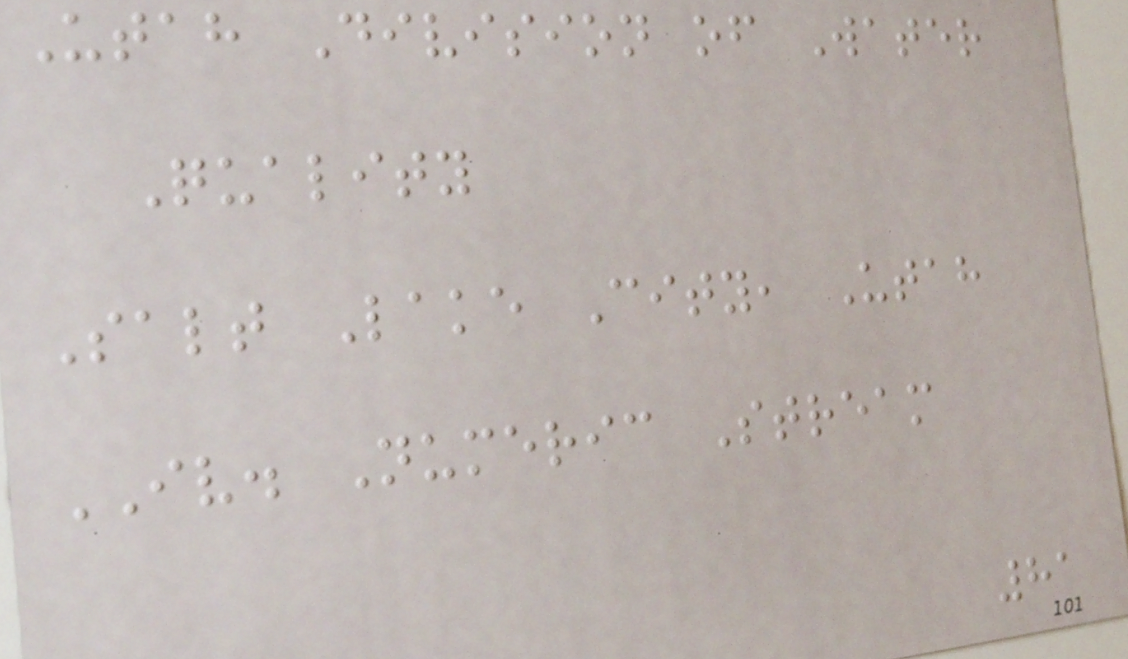Utah Division of Water
Quality
Salt Lake City, Utah
IV. Numeric Stream
81
